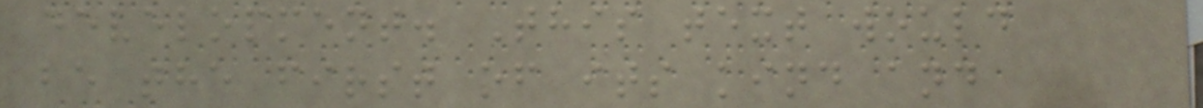development. This text would
be the first of its kind and
